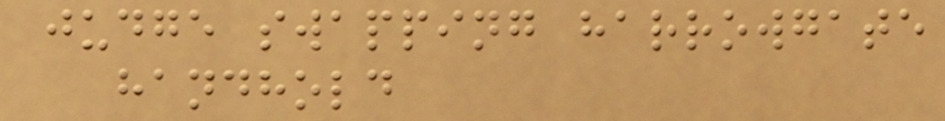judge swapping harrowgate
handhold
